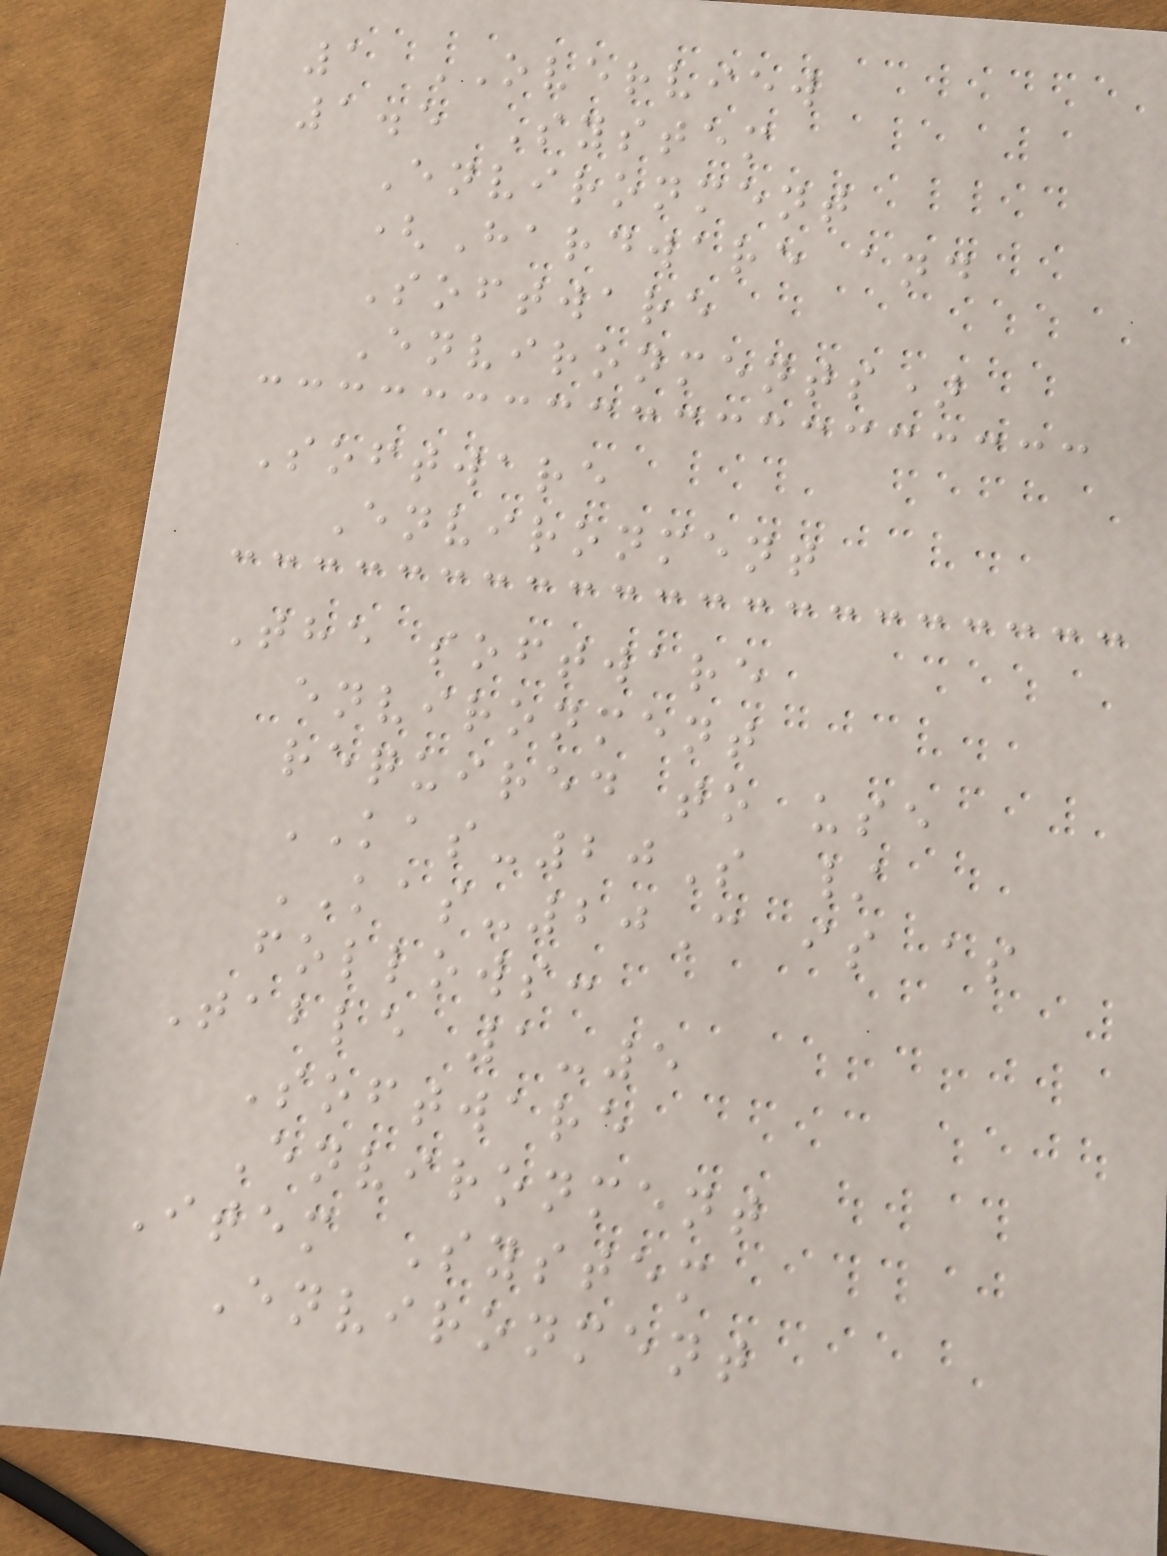1 OVERVIEW
1.5 System
Environment
(Hardware and
Software
Environments)
Software
Environment
The software
environment
required to use
KAS-20S /
KAS-20C is as
follows:
Table 1-5
Software
Environment
Item System
Environment
